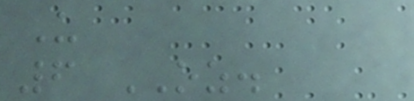U
6 OZ.
